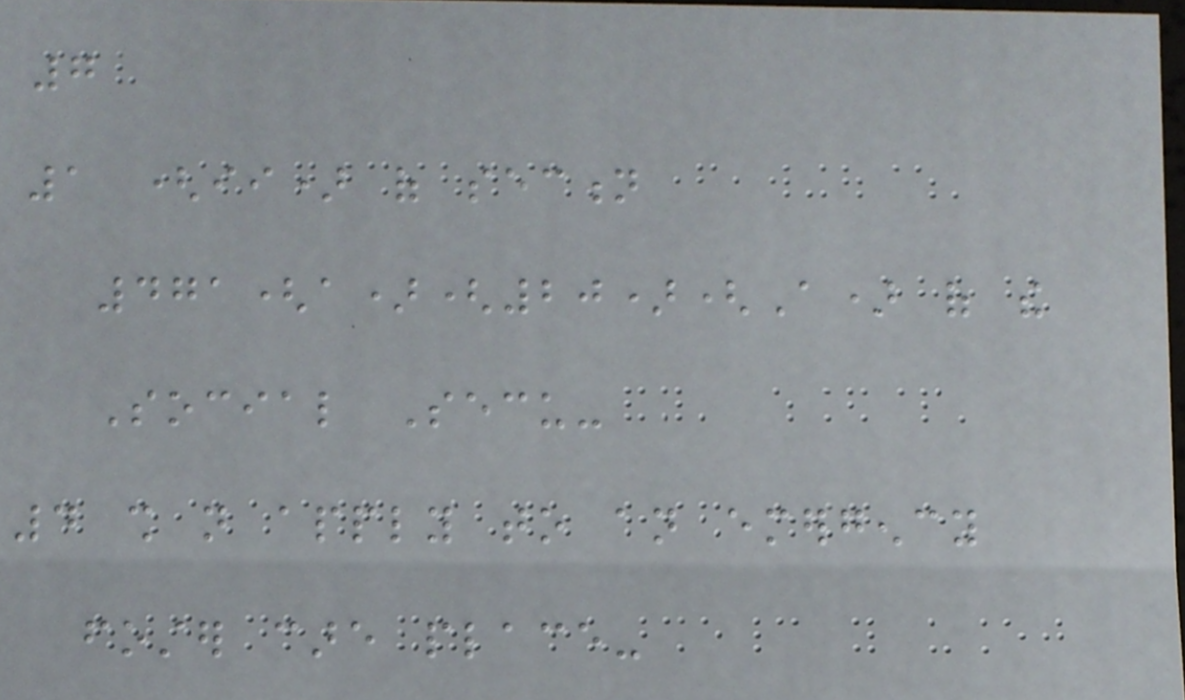7
1 (ii) of section
471(a)(20)(A) of the
Social Secu-
4 shall not apply to an emergency
foster care place-
